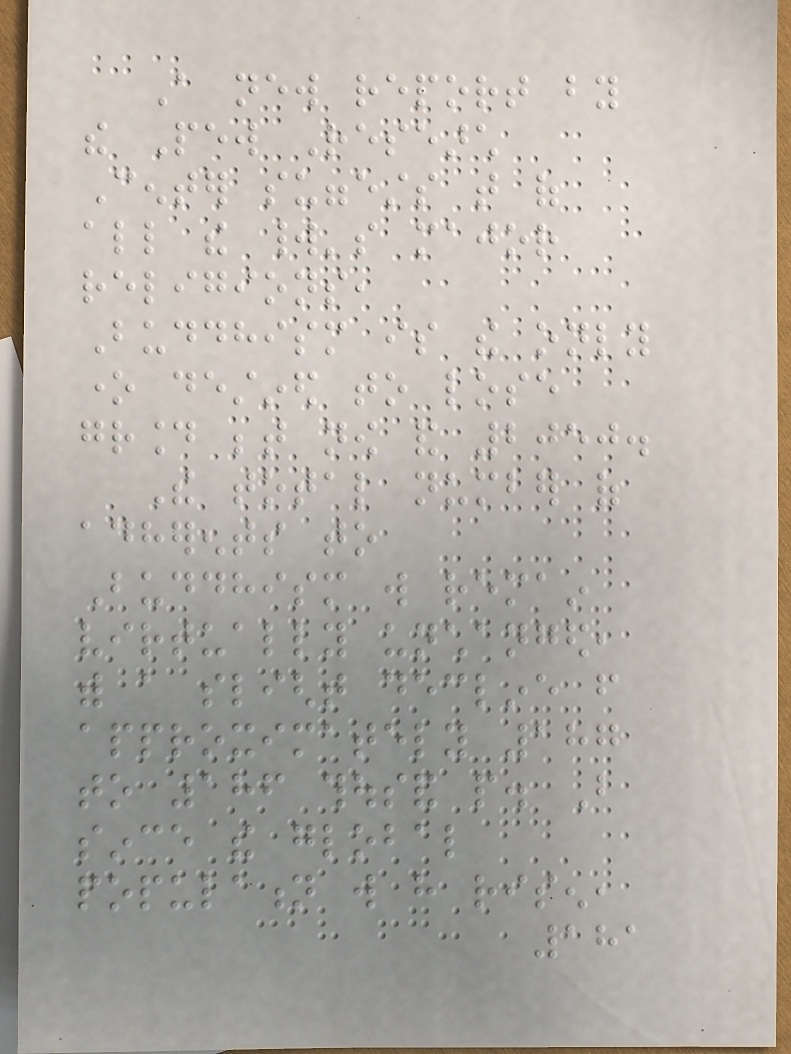A new report by
the Pew Research
Center suggests that of
all the world's major
religions,
Buddhism is the only
one destined to lose
ground between now and 2050.
The total number of
adherents to
Buddhism will remain
virtually unchanged,
with a slight decline from
approximately 187
to 186 thousand people. But
since the global
population will have risen,
181
